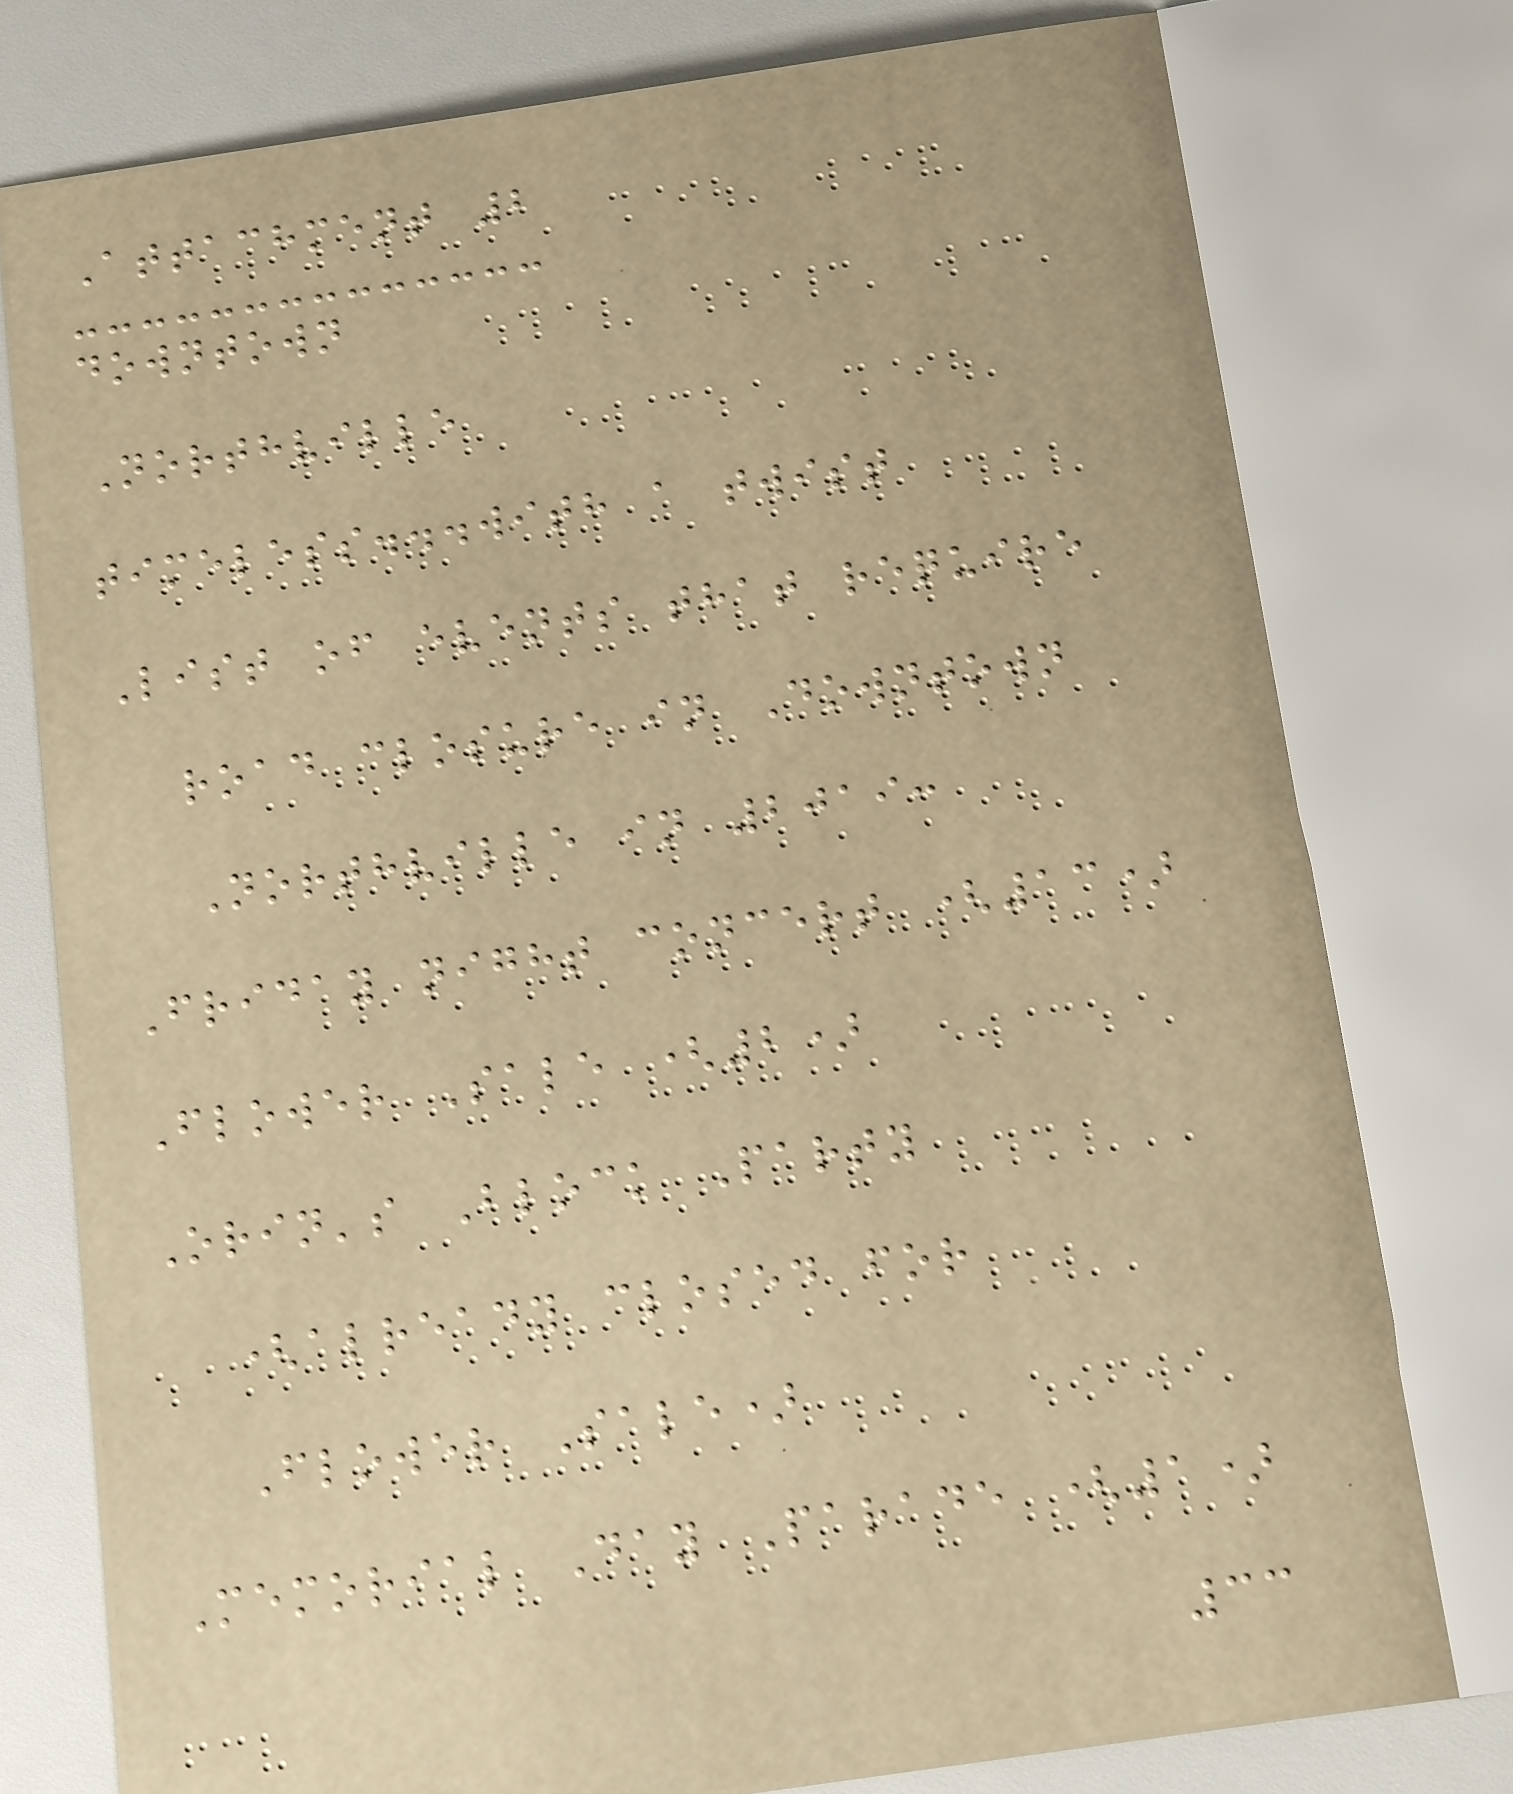Attachment 2
downtown
Northville
timeless...with a twist
List of events that require
road closure in Downtown
Northville in 2019:
Friday night concert (13)
Flower Sale (2)
Orin's Block Party
(already closed for
Flower Sale)
Memorial Day Parade (1)
33
